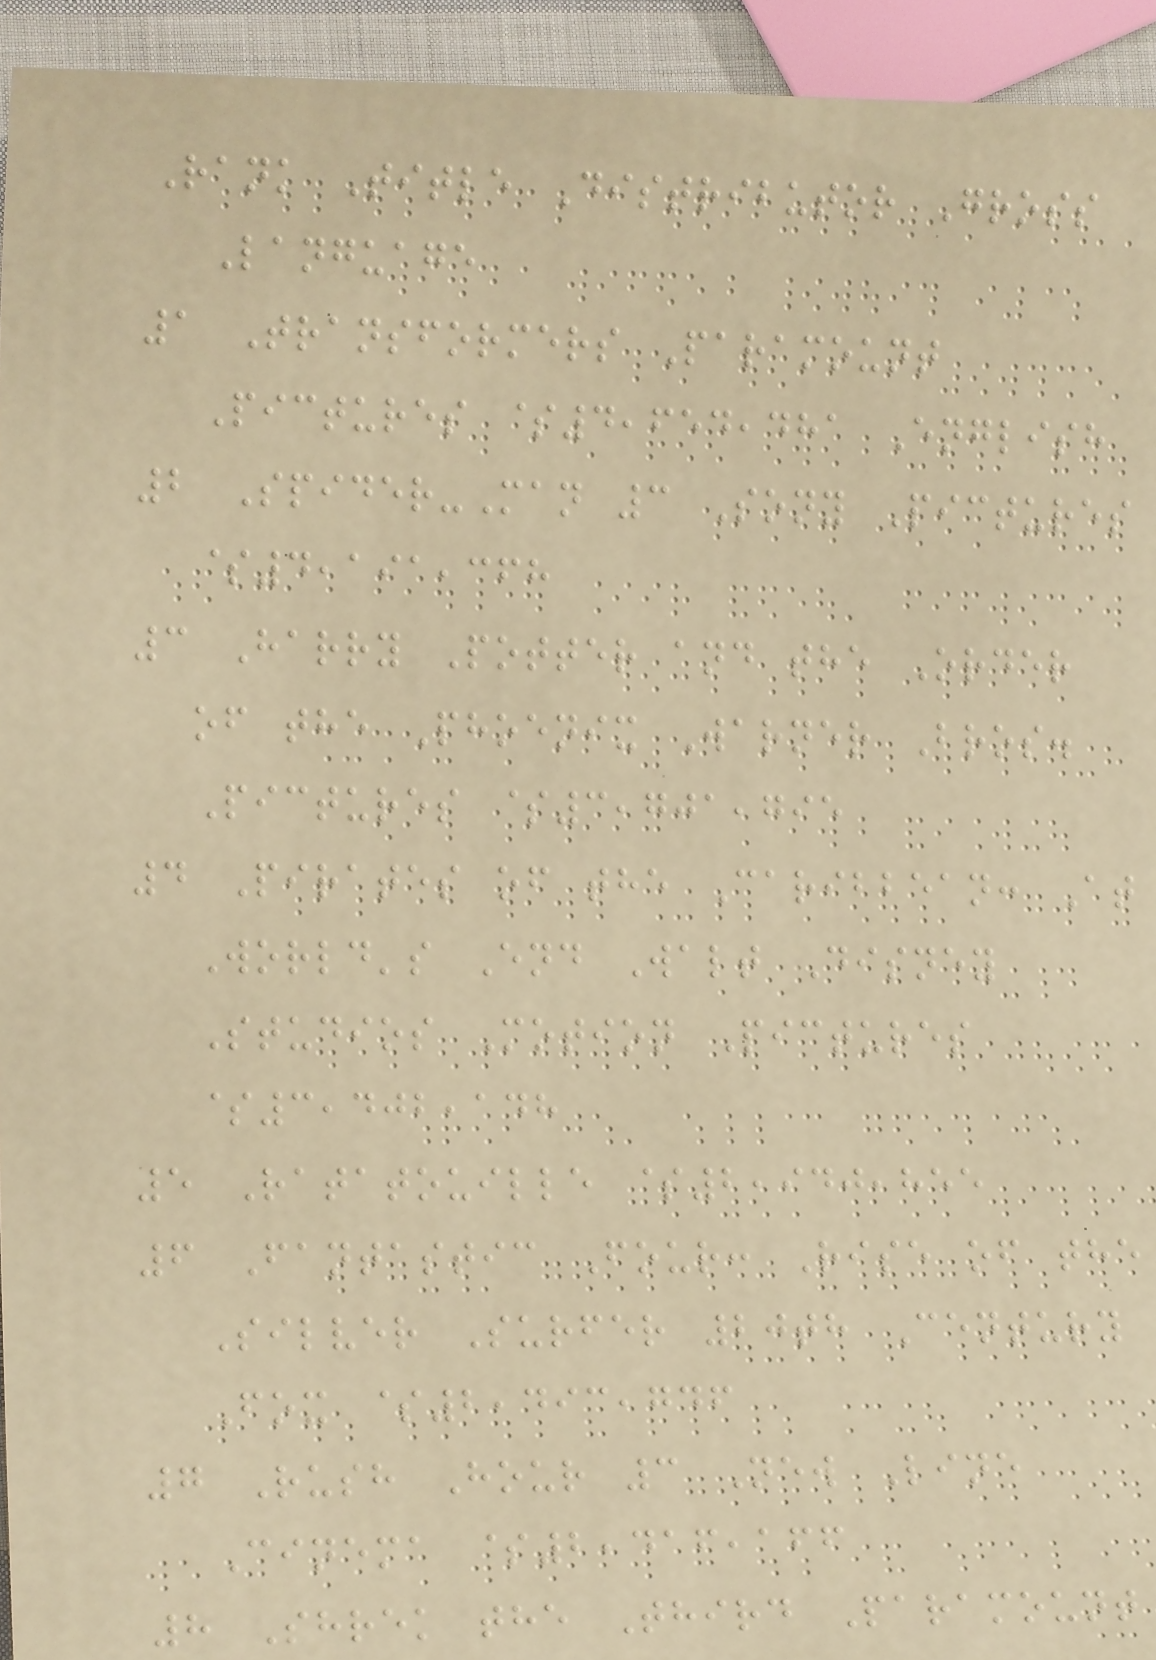Rank Title Distributor Gross
Language
1 Transformers Paramount
Pictures $4,654,481 English
2 Spider-Man 3 Sony Pictures
$4,191,368
3 Harry Potter and the Order
of the Phoenix Warner Bros.
Pictures $3,701,795
4 Pirates of the Caribbean: At
World's End Walt Disney
Studios Motion Pictures
$3,402,148
5 Ratatouille $2,940,855
6 Fantastic Four: Rise of the
Silver Surfer 20th Century
Fox $2,493,746
7 Rush Hour 3 New Line
Cinema $2,416,166
8 Shrek the Third Paramount
